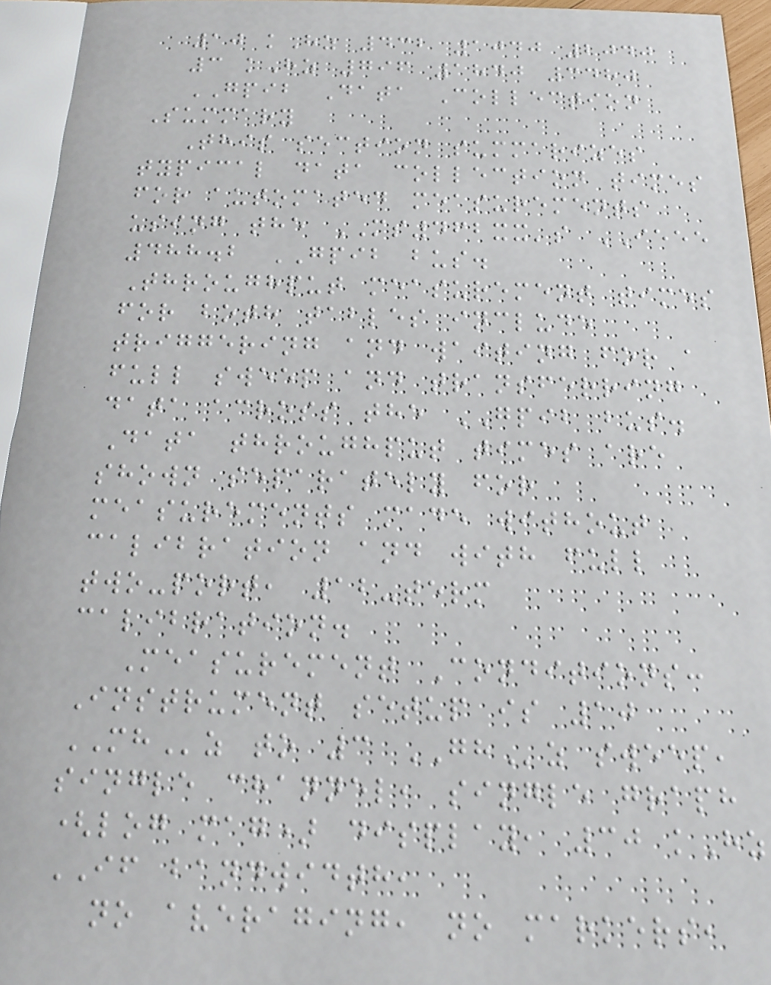10 kHz 432 1040 2040
3 kHz 796 1840 3480
GPIB Data Collection
Summary
This section summarizes
typical data collection times
for automated measurements
using the MS462xx's IEEE
488.2 GPIB bus.
Throughput measurement times
for both tables include
triggering and waiting for a
full sweep and transferring
data across the GPIB bus.
Data throughput times are
shown separately for
measurements made without
calibration and with full
two-port, 12-term
calibration.
Measurement Conditions:
Instrument setup is 10
MHz to 3 GHz sweep,
single channel, single graph
(log mag) display, 30 kHz
IF bandwidth,
no averaging, no markers,
